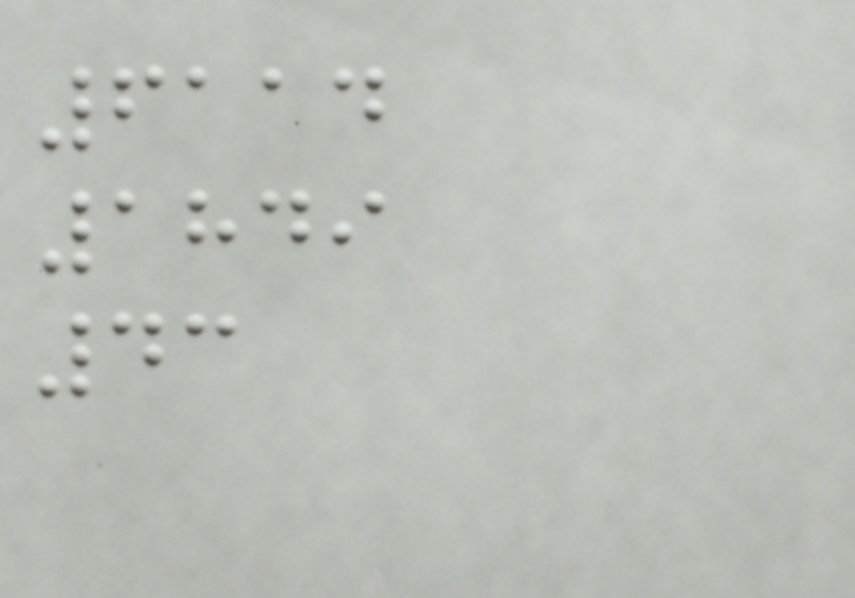6114
1849
43
